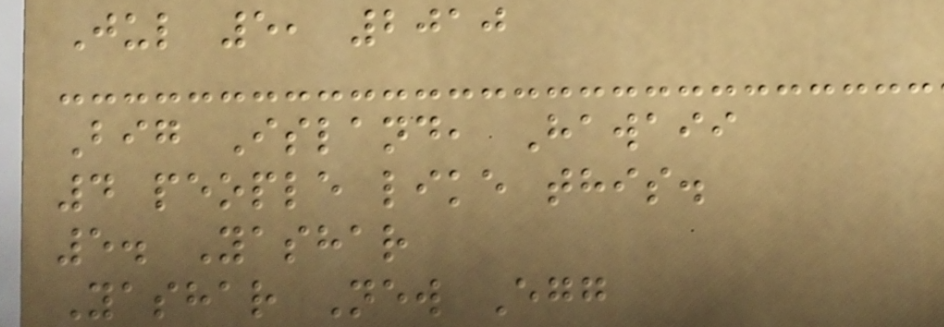Jul 5, 2010
Big Island, Hawaii
4 people like this.
5. Yashar
Yashar New Egg
